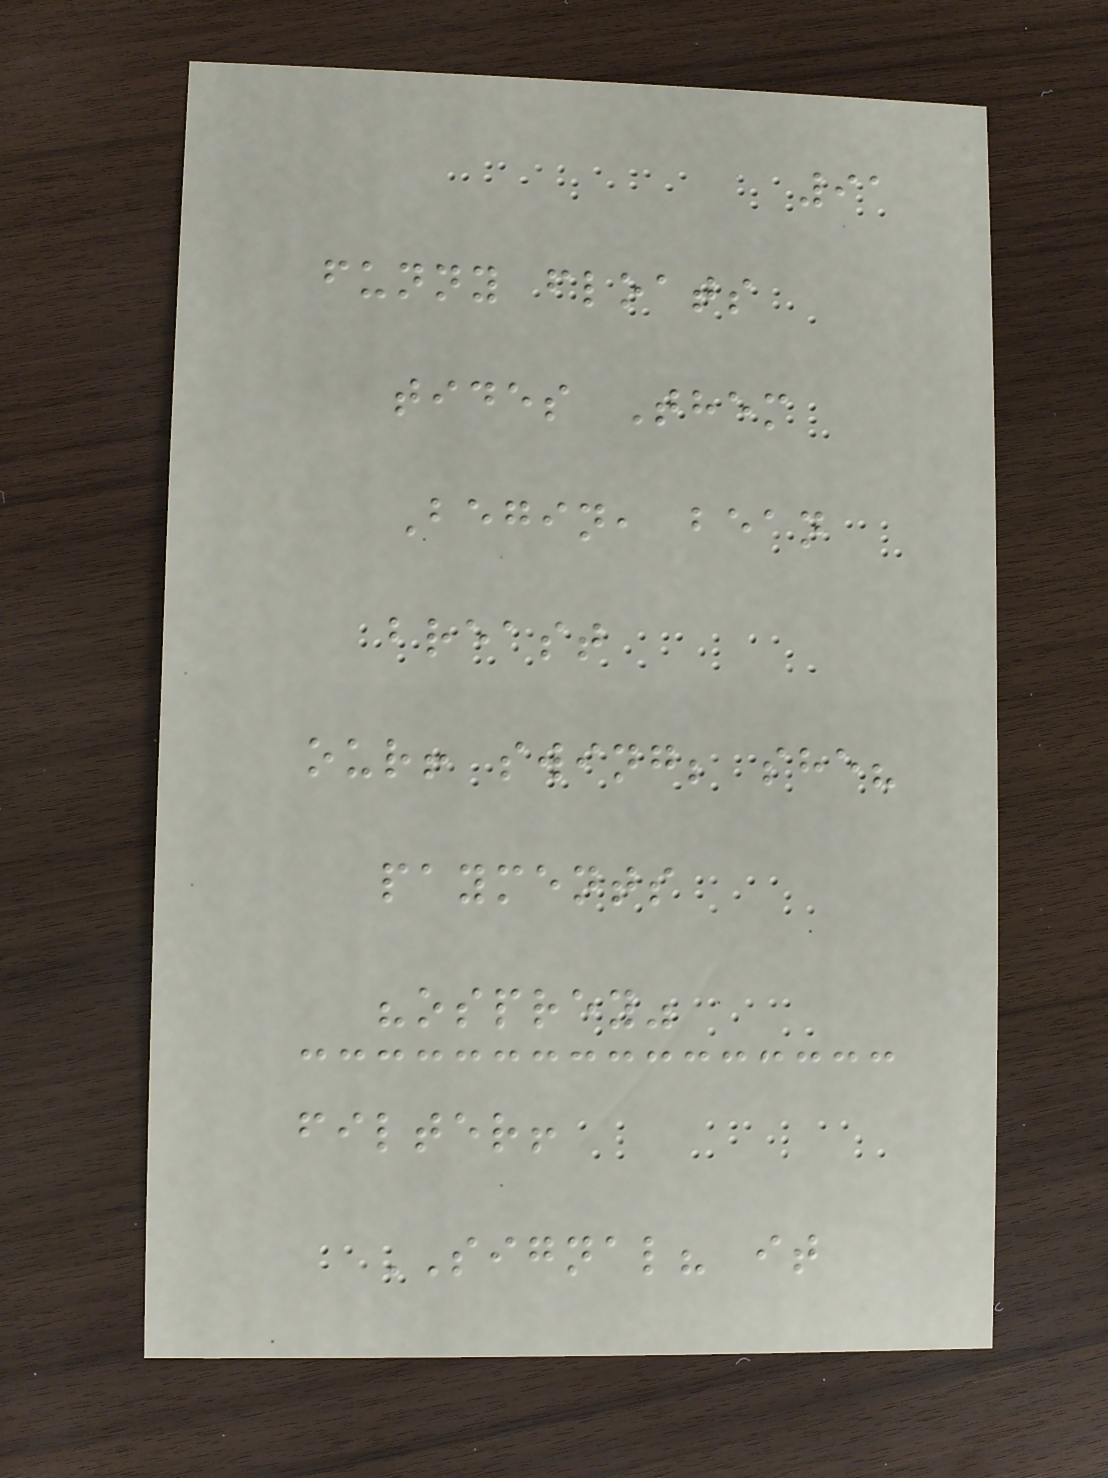91
funny floats
tides Them
Begin, bean
breast
our! swing; she?
payments
"osprey"
filter!
SIGNAL? it
